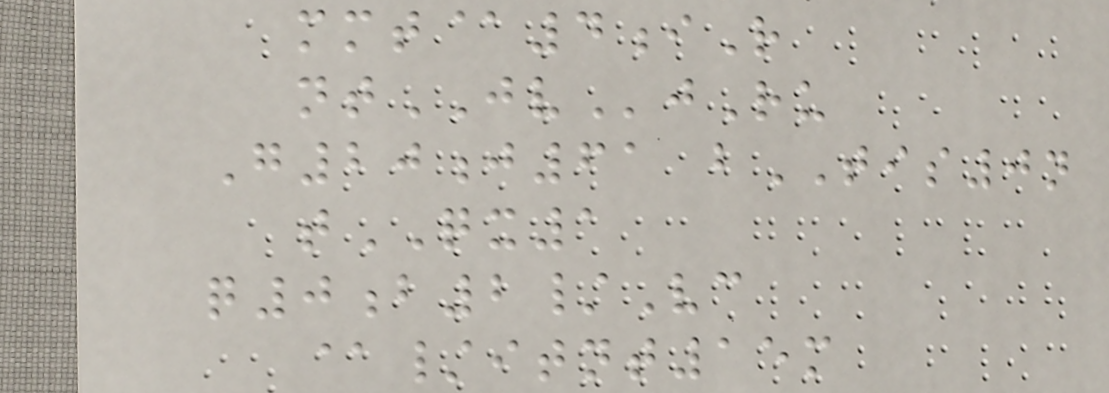mmt@4iR
ntJVjRu
G20j61 bTIS0n
tQX1
q0b2/Vc
@/itnt15m
